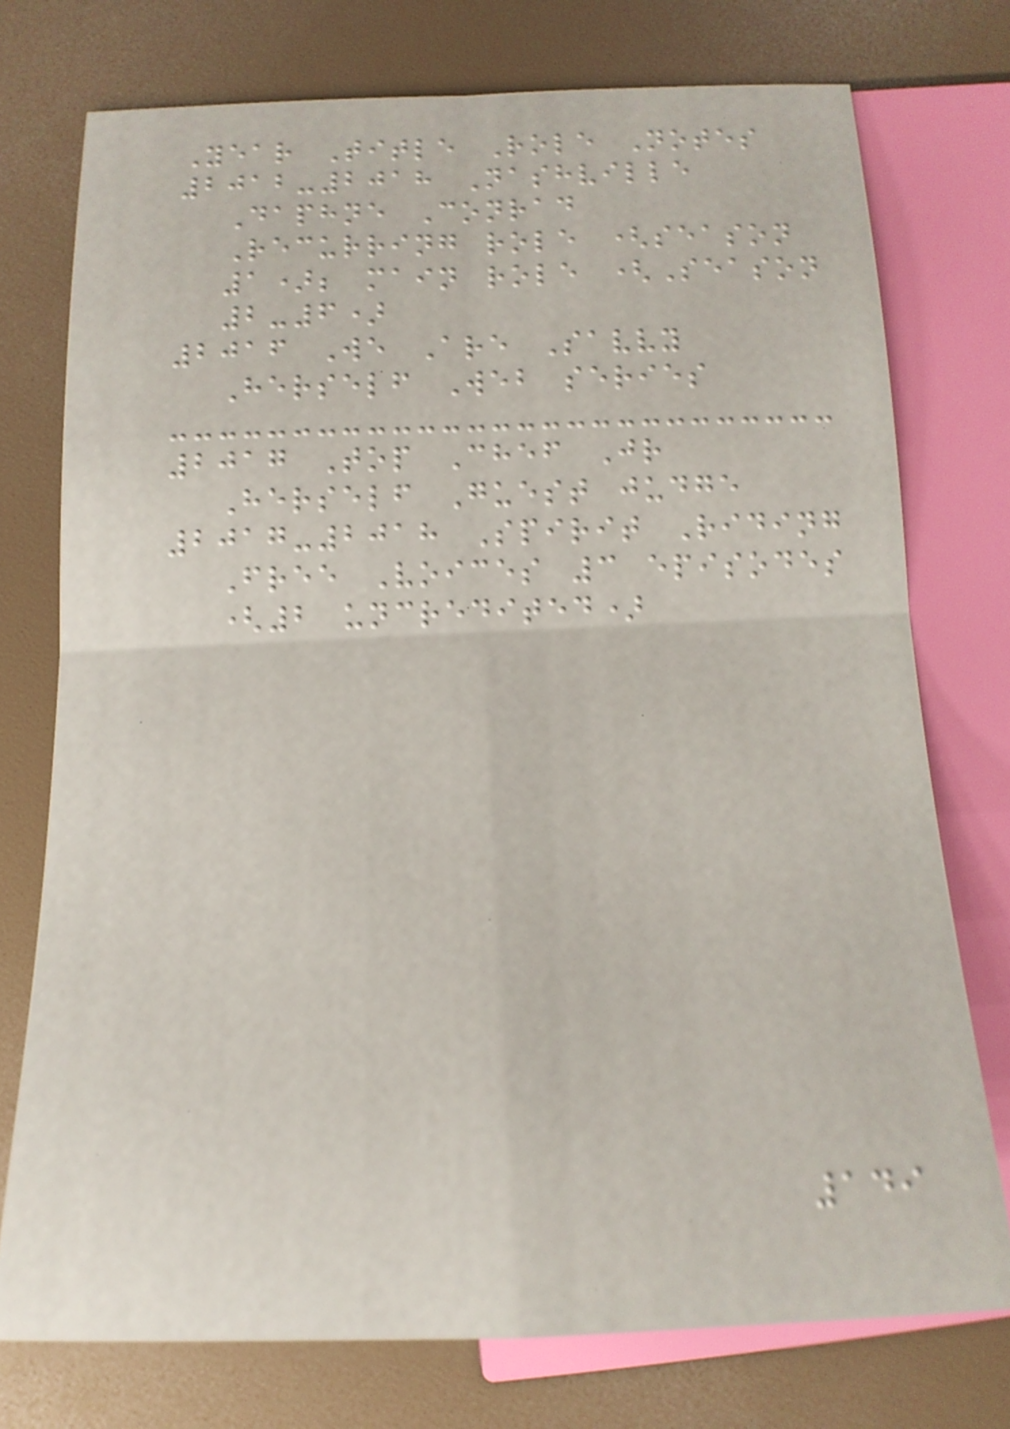Year Title Role Notes
2012-2018 Nashville
Daphne Conrad
Recurring role (season
1); main role (Season
2-6)
2016 We Are Savvy
Herself Web series
2017 Top Chef Jr
Herself Guest judge
2017-2018 Spirit Riding
Free Voices 3 episodes
(2 uncredited)
149
